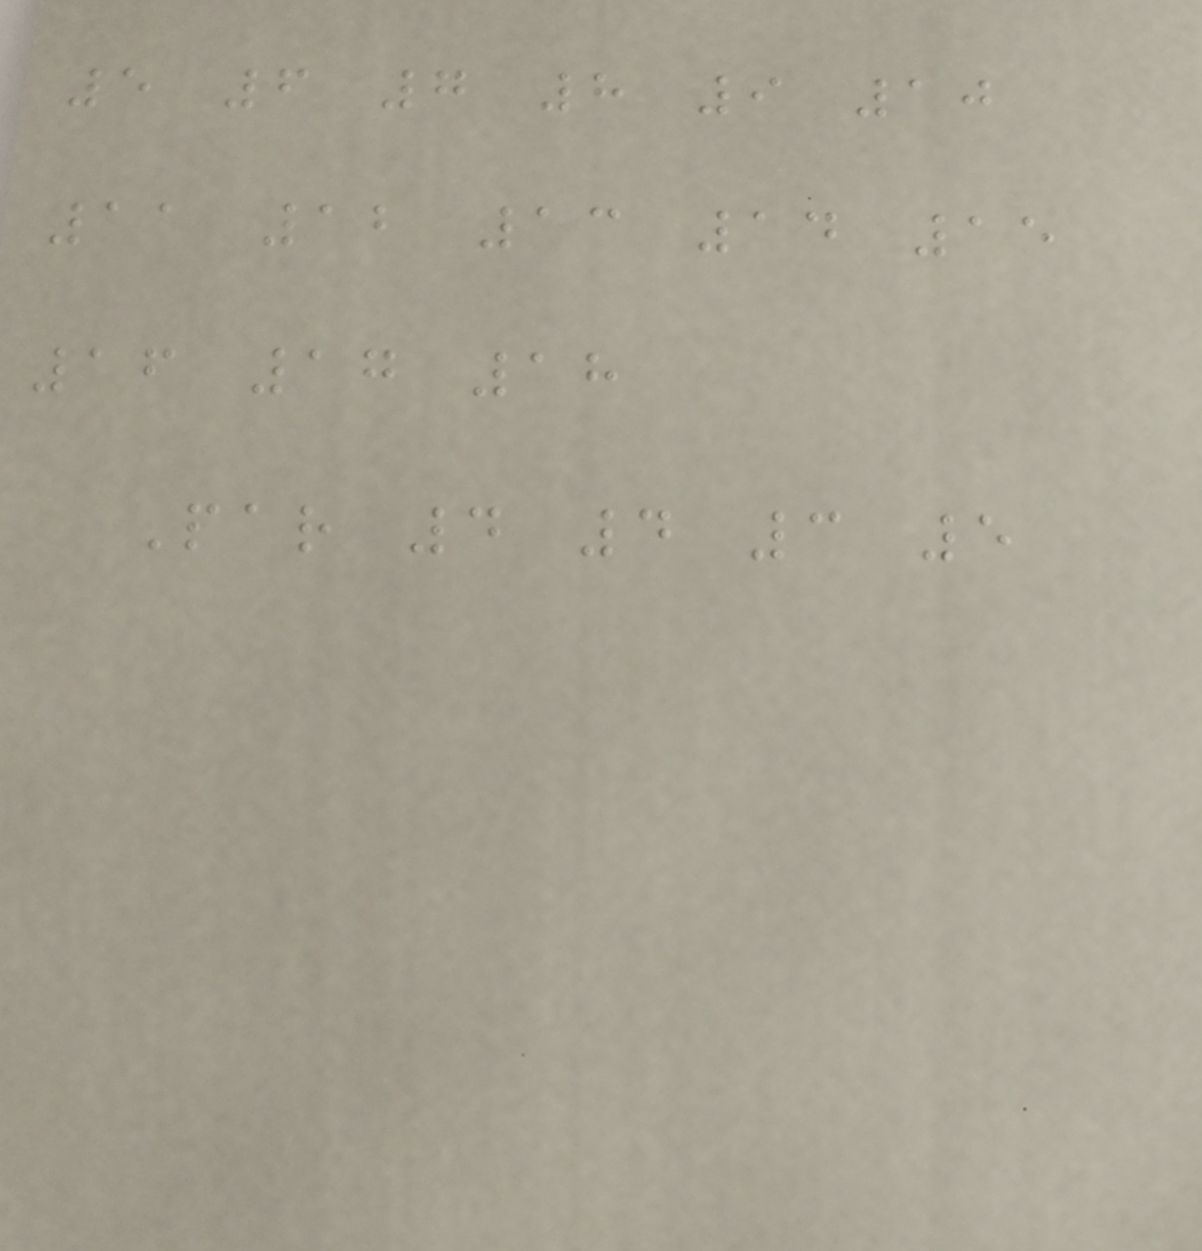5 6 7 8 9 10
11 12 13 14 15
16 17 18
Par 4 4 3 5
